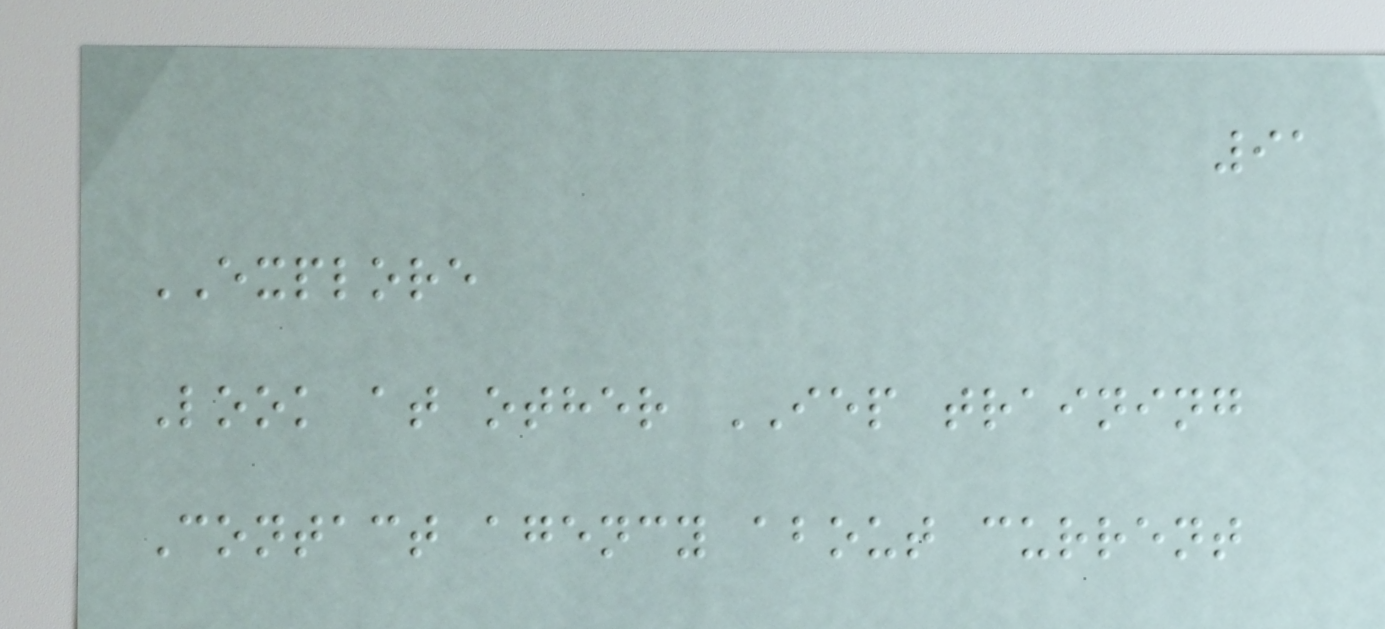91
EXPLORE
Look at other IEP training
Contact agency about current
